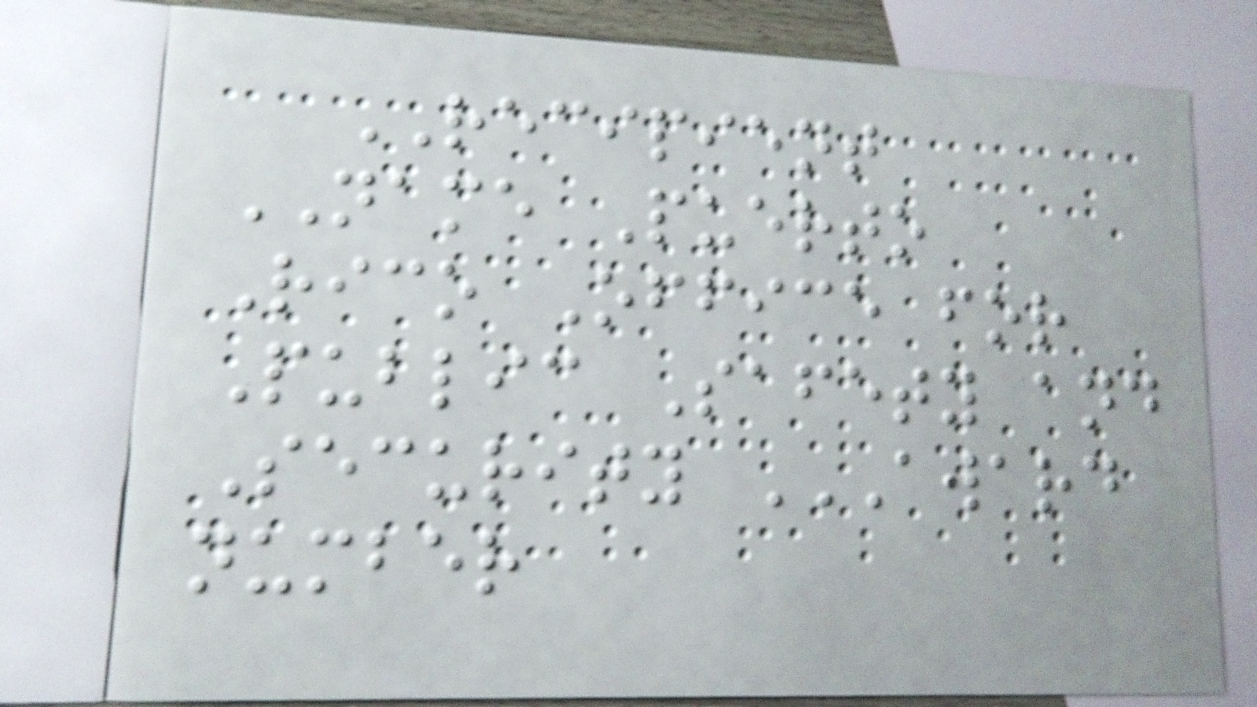RECIPIENT
NAME Puerto
Rico Office for
Public Safety and
Security AWARD
NUMBER
